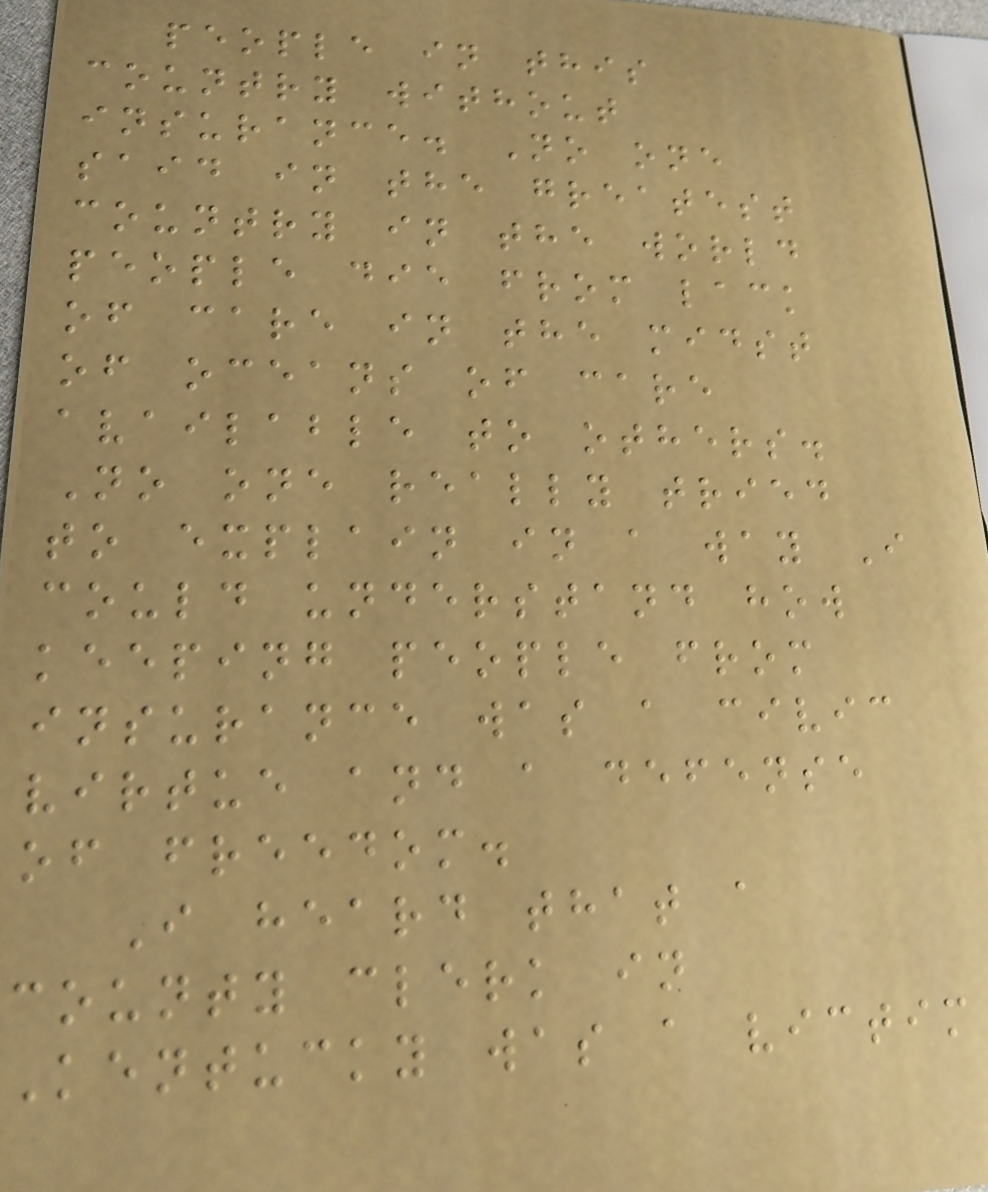people in this
country without
insurance. No one
said in the greatest
country in the world
people die from lack
of care in the midst
of oceans of care
available to others.
No one really tried
to explain in a way I
could understand how
keeping people from
insurance was a civic
virtue and a defense
of freedom.
I heard that a
county clerk in
Kentucky was a victim
